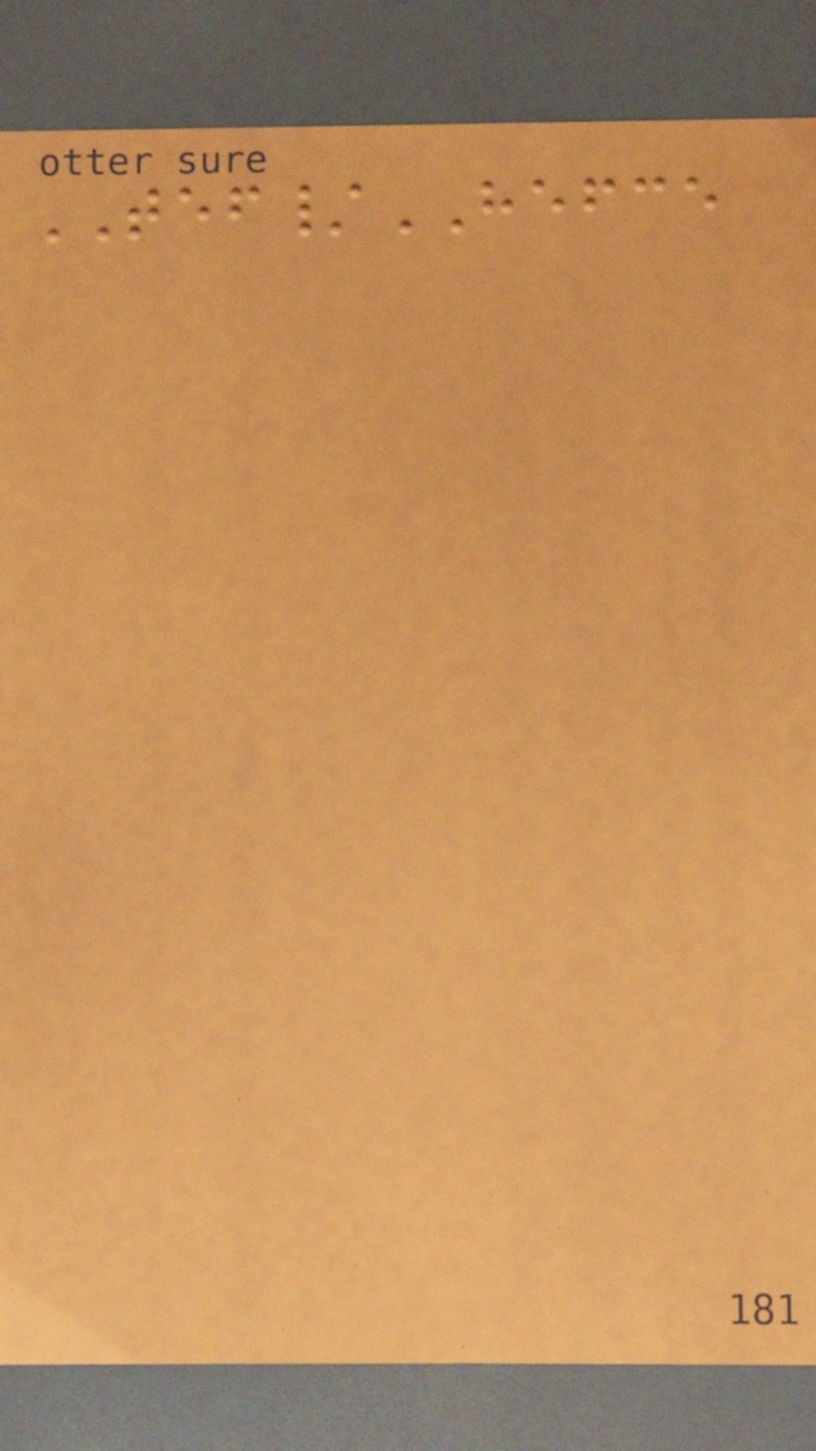TEF/HEFCE
